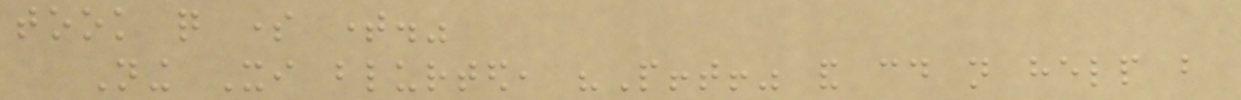took quite some time."
Ning Xi blurted, "Pfft!" and could not help but
